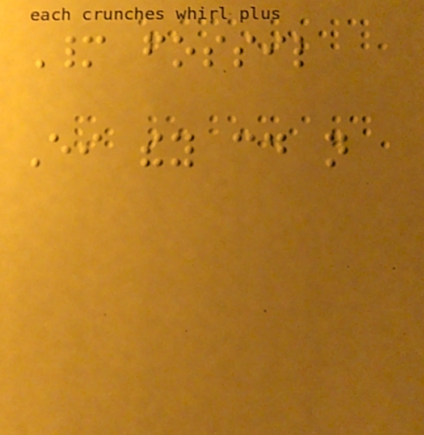Many fossil
Either they could not
